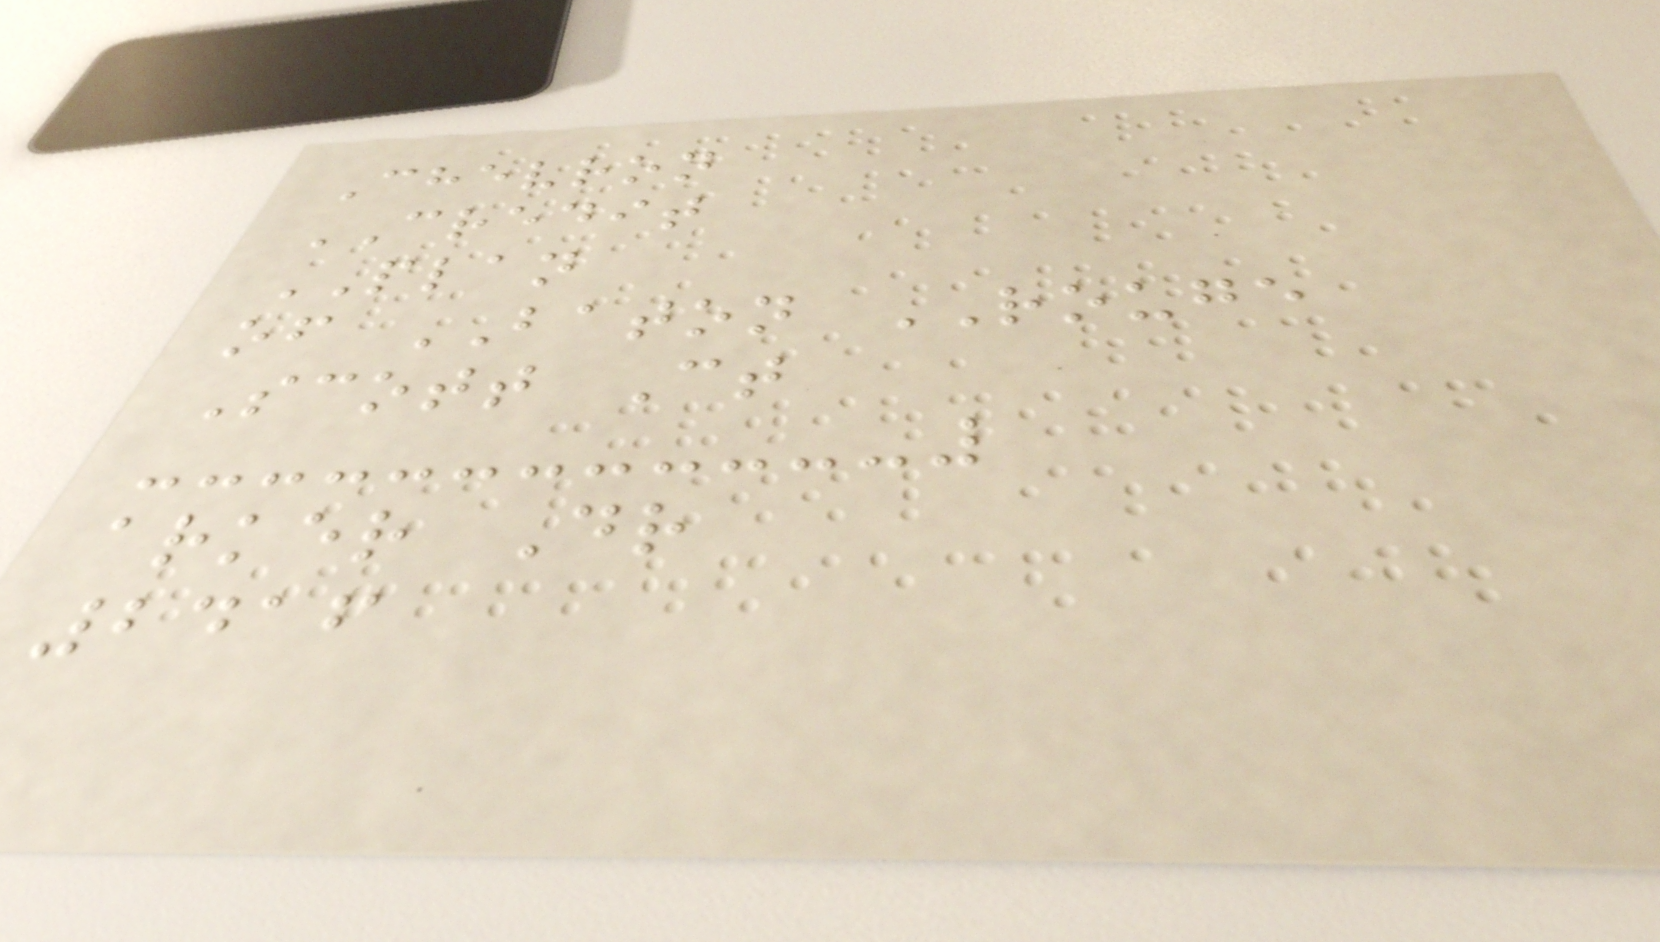Chevron
CREDIT
PLAN
of BATON ROUGE
Scott Ct
arker Dr
2416
